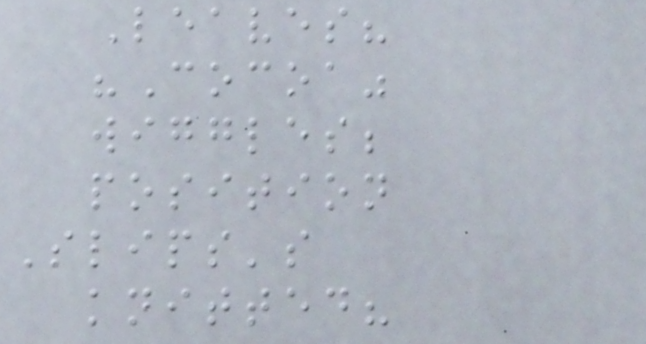Leaves?
"Cocoa"
wiggles;
position
Slips's
knitted?
